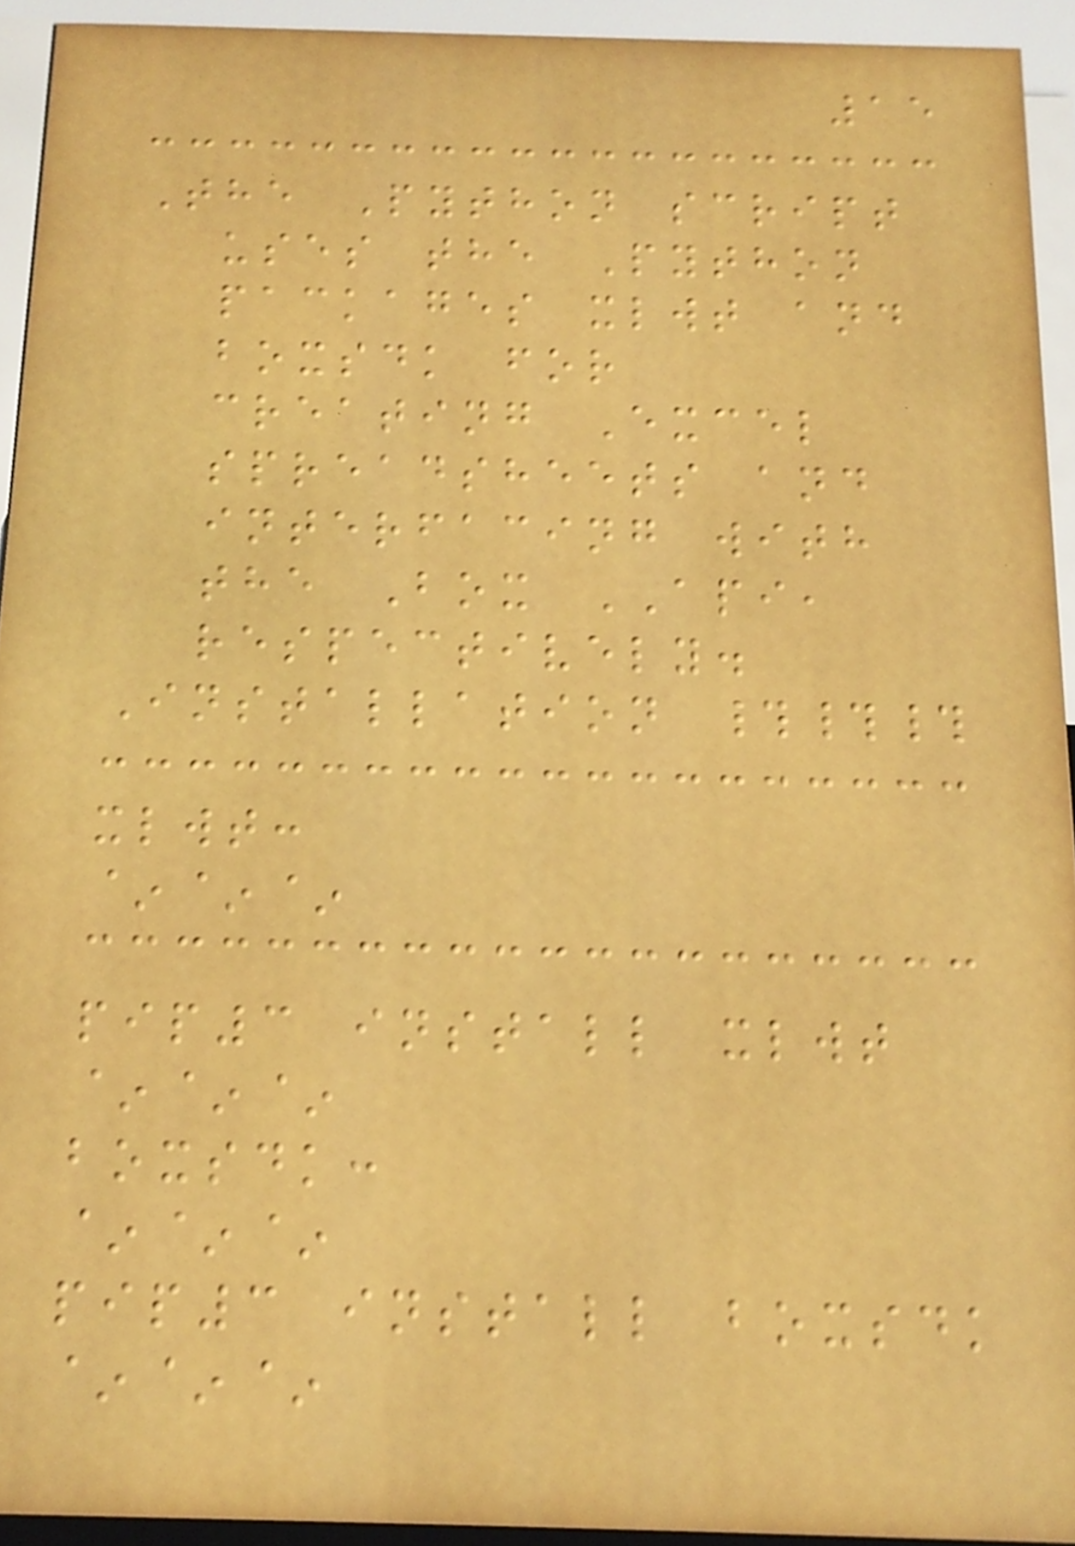15
The Python script
uses the Python
packages xlwt and
boxsdk for
creating Excel
spreadsheets and
interfacing with
the Box API,
respectively.
Installation ###
xlwt:
~~~
pip3 install xlwt
~~~
boxsdk:
~~~
pip3 install boxsdk
~~~
